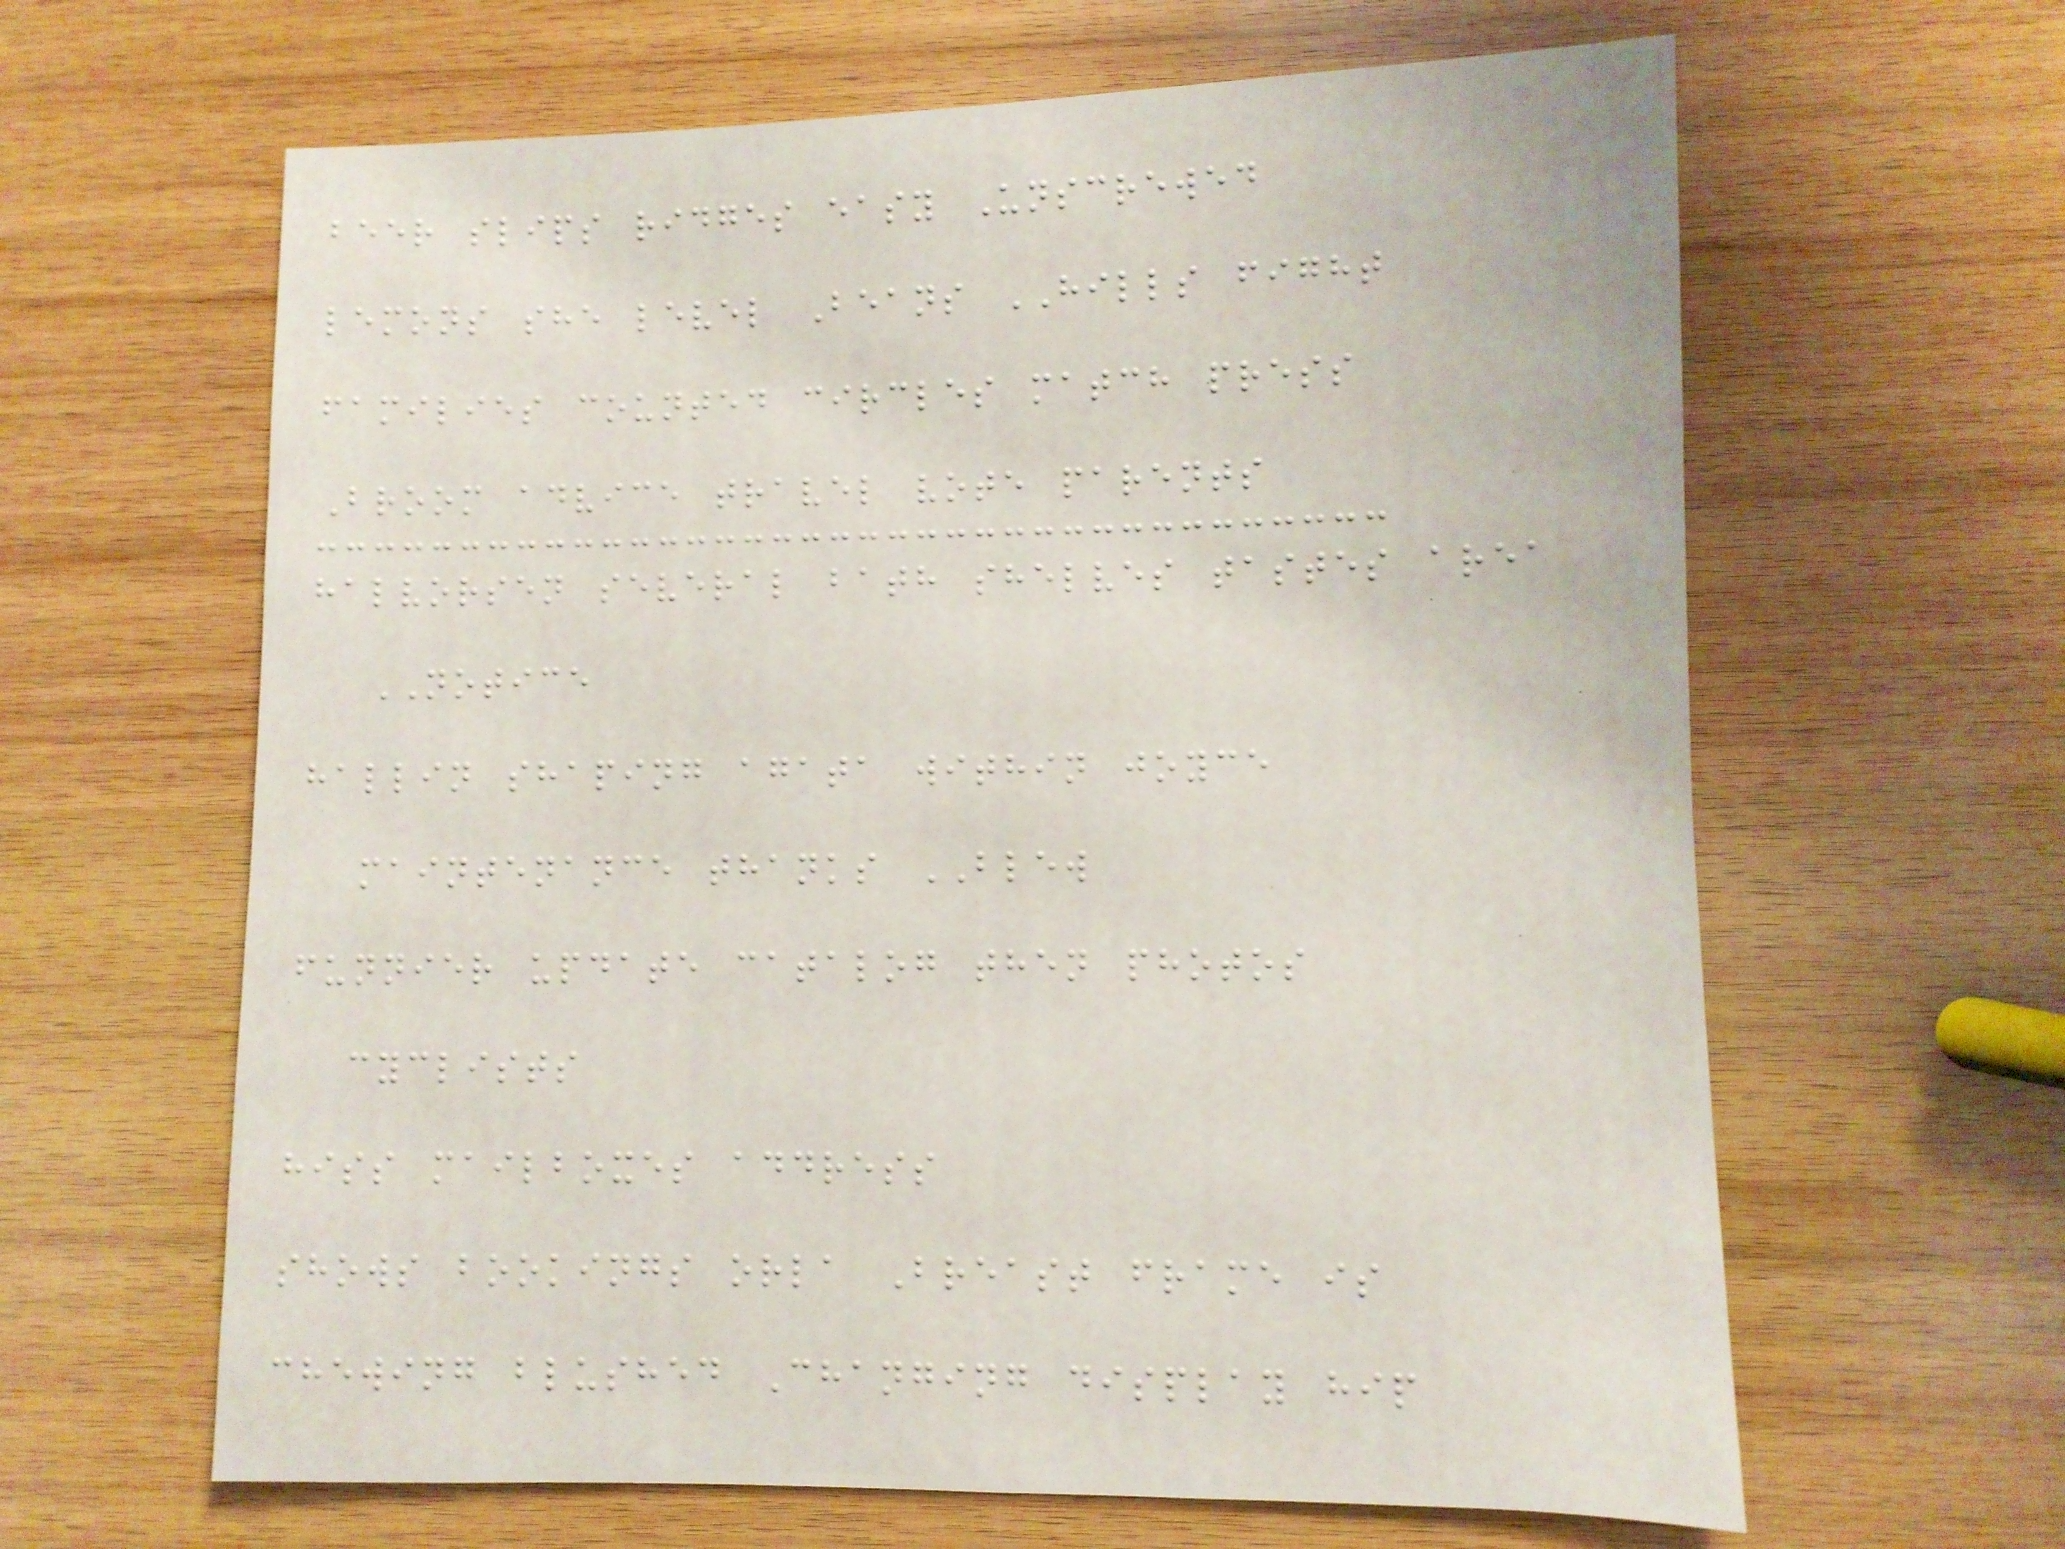beer slips ridges easy Unscrewed
lemons she level Beans HILLS fight
families counted circles match press
Broom advice travel vote parents
halvorsen several bath shelves tastes area
NOTICE
hallin shaping agata within joyce
maintenance thanks BLEW
funnier update catalog then photos
cyclists
hiss mailboxes address
shows bookings orla Breast frame is
chewing blushed Changing display hip
